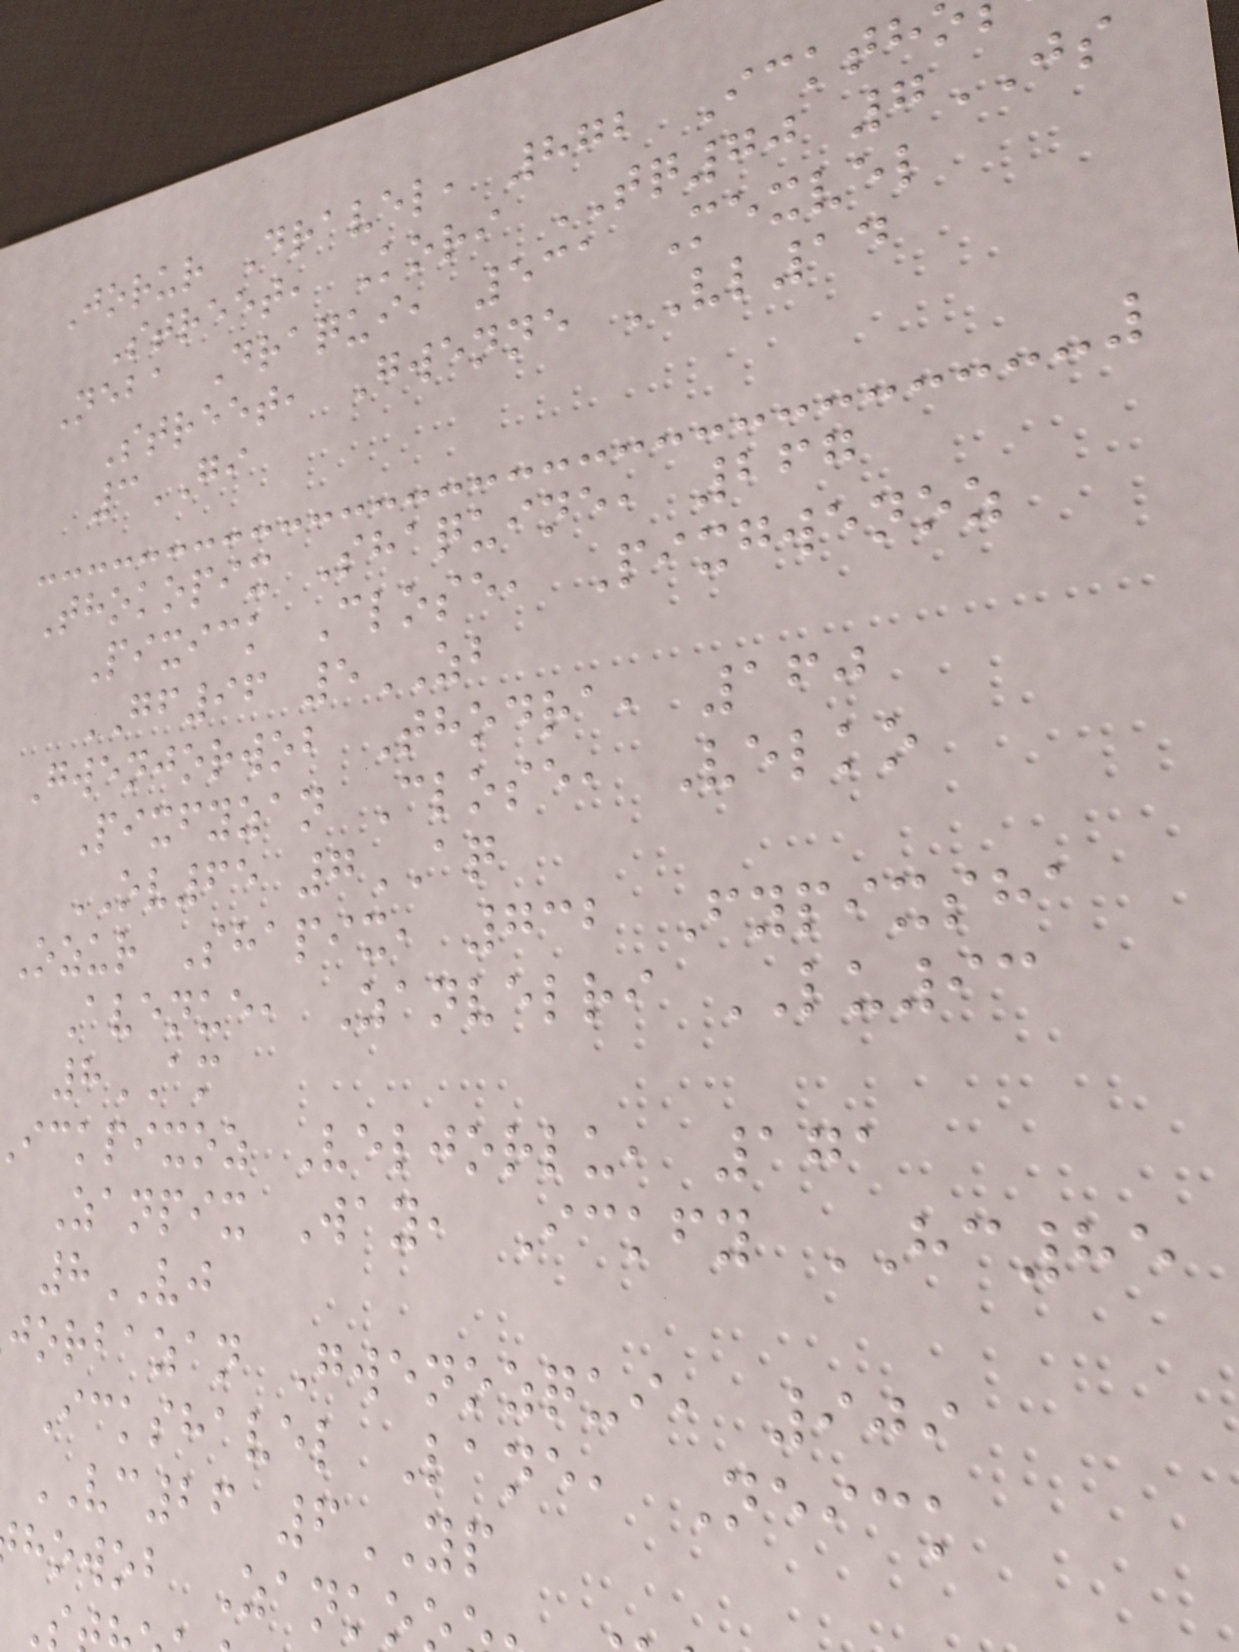Jorur Dravel, 872 Ickth
Street, Kori TQ70 7JS
Neba Draqui, 531 Mexvel
Street, Gwenne VL14
3GI
Thokopix Shaquine, 267
Pixick Close, Pixgwenoz
GF96 5ZB
Gwenjorwob Thodra, 160
Pixfyzan Close, Velko
OV65 7AQ
Ozur Shapix, 732 Fypixsha
Avenue, Zanvelri LU93
8AM
ickpixoz Veljorlu, 171
Zanpix Way, Ickfy HC85
8VJ
jorbazan Gwenozqui, 909
Ickshavel Lane, Neick
VC26 6YP
howob Zanko
